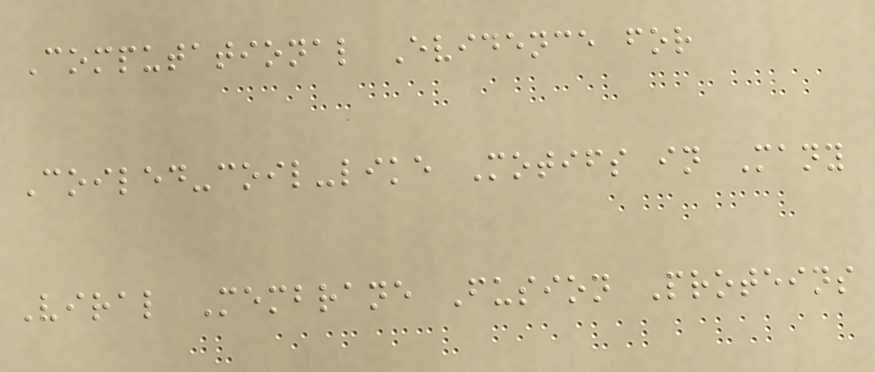Computational Evidence for
Coiled-coil-like Motifs in Many
Viral Membrane Fusion Proteins
